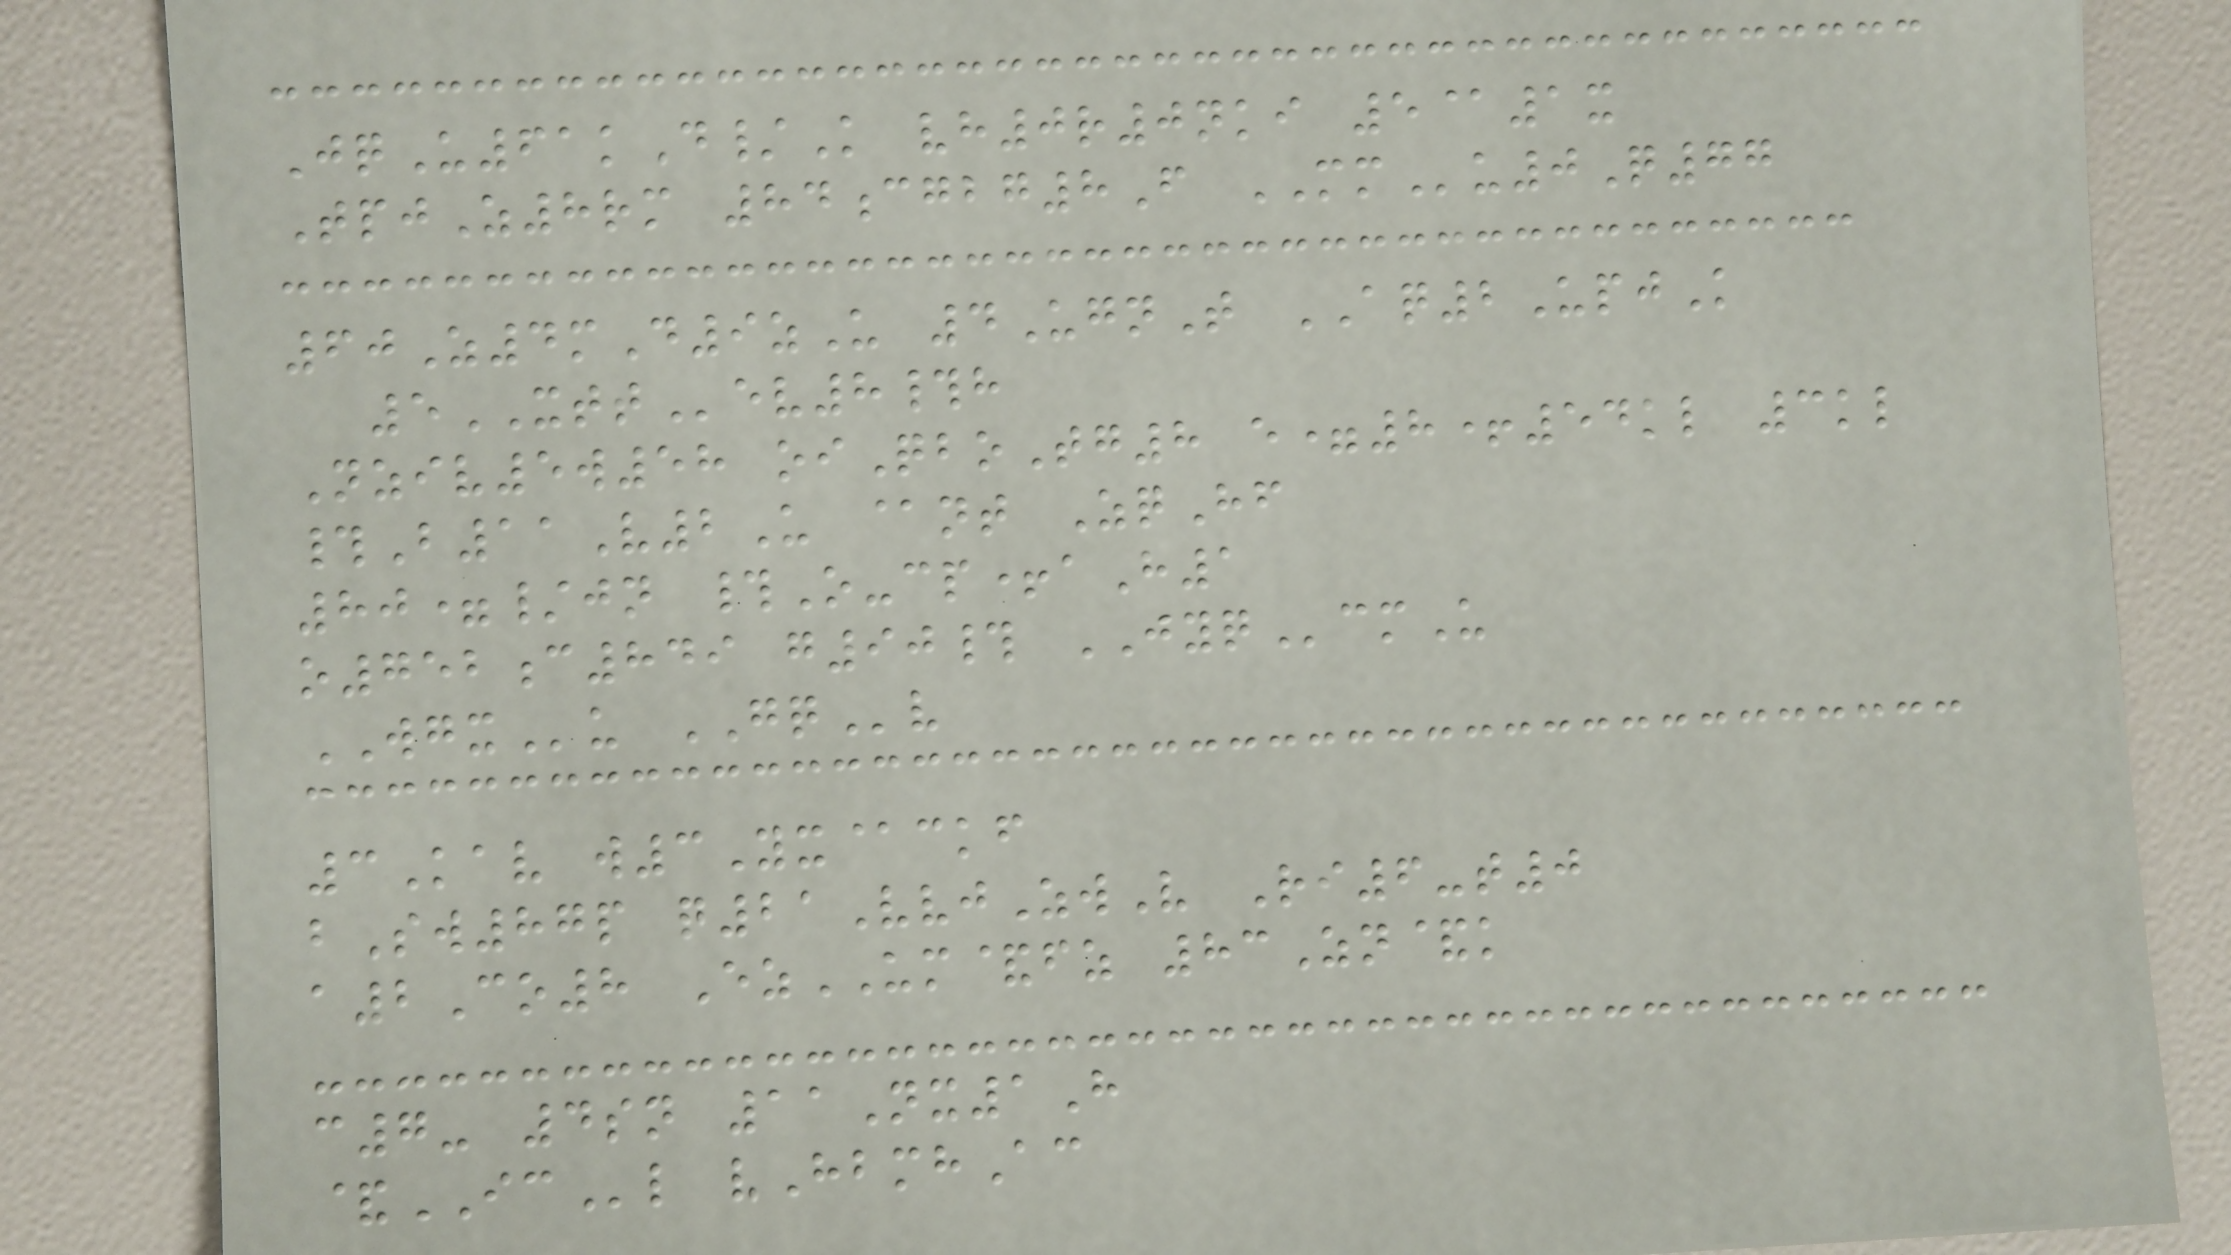JqU61kD/K vh0r0nki 5@1x
TpjZ8rm 84cgbg8F MMu0Q77
60Z4mD9zU 4UgnT AQ2UpjK
5XTTev8#h
Nziv5w58 oiQboTg8 e=8+54kl 3kl
#B11V2U @nt ZqHf
80=/jn #O-cp+aH1
o752c849 g90# JYQcmU
WGXu GQv
3Kav w3Yx@ckf
bSw87p q21VvjZwV Ri6-t0
a2Co8 EzUM&fz 83Zn&k
c7- 4sn 11Nx1H
&ICl vHbmhAc
